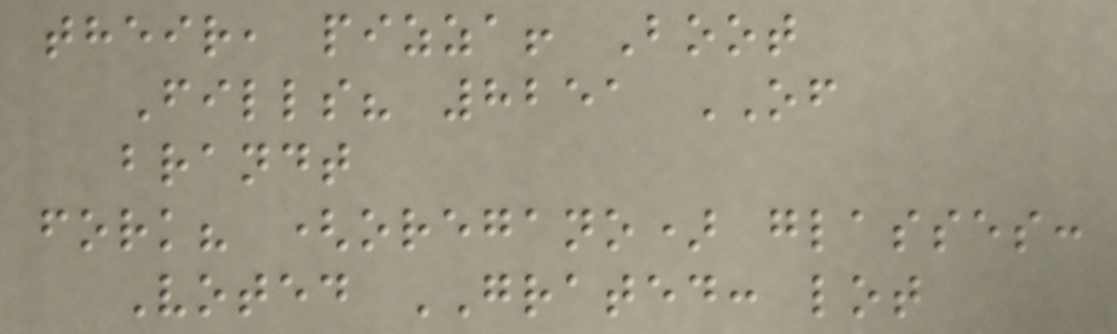their, pizza! Boot
Fills? 8251 OF
brandt
fork? (oregano) glasses:
Voted GRATED: lot
